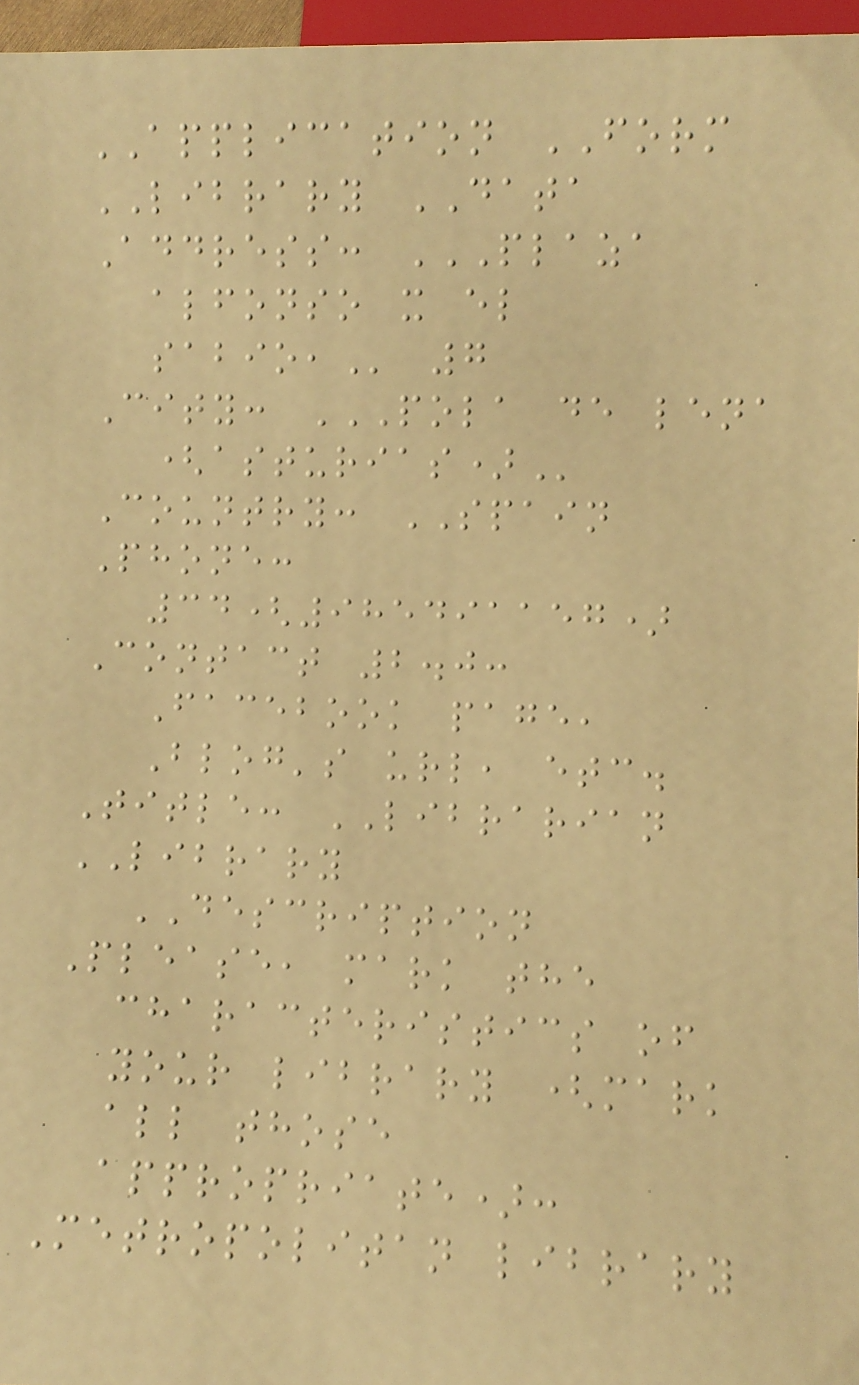APPLICATION FORM
LIBRARY DATA
Address: PLAZA
ALFONSO X EL
SABIO, 7
City: POLA DE LENA
(ASTURIAS)
Country: SPAIN
Phone:
34(985491157)
Contact 2.0:
Facebook page,
Blog's url, etc.
Title: LIBRARIAN
LIBRARY
DESCRIPTION
Please, mark the
characteristics of
your library (mark
all those
appropriate):
Metropolitan library
